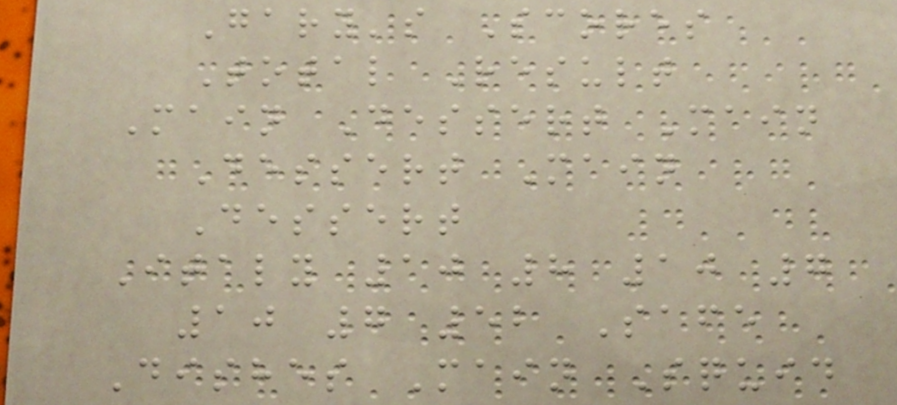Gary's Scores
Total Result
Main Dessert Main
Dessert Main
Dessert
Italy 10 8 10 7
10 7 52 Safe
Dishes Main Squid
